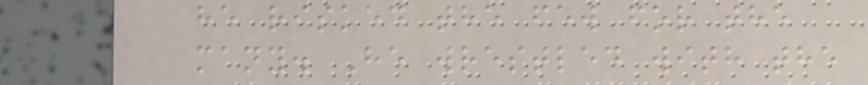he risked the few for the
many. He wrestled with the
